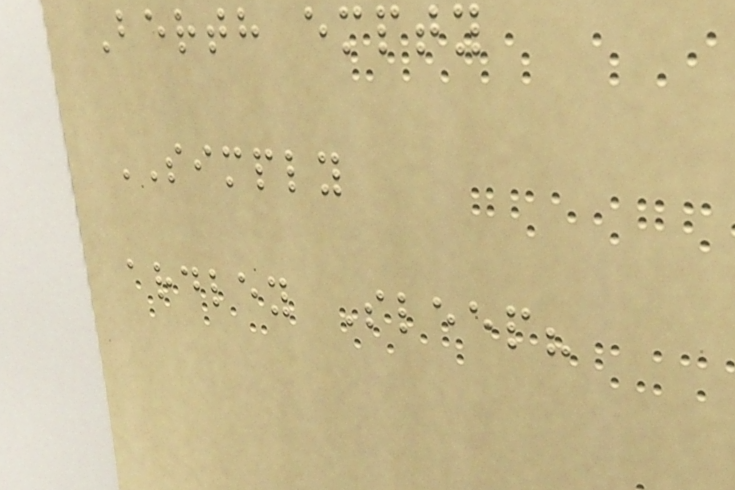Berth empty
SIMPLY
ardley Sleep?
